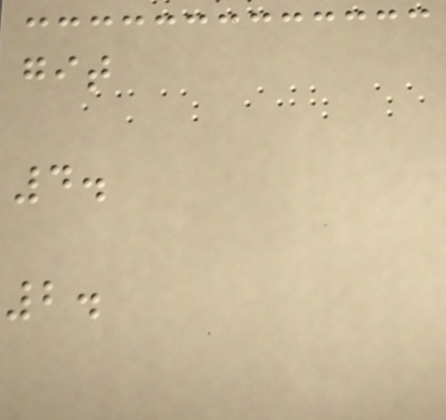git
4.
2.
